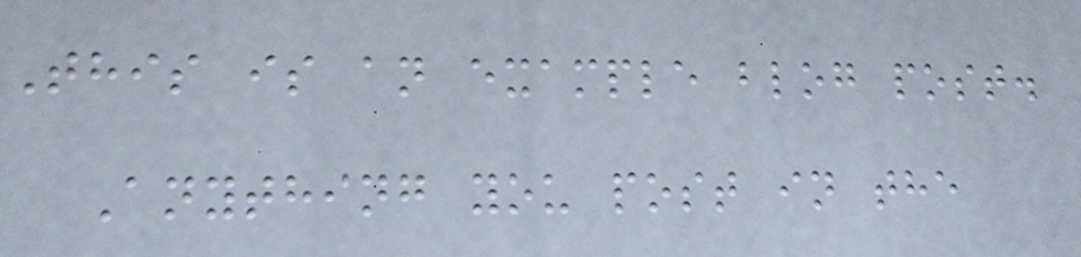This is an example blog post.
Anything you post in the
